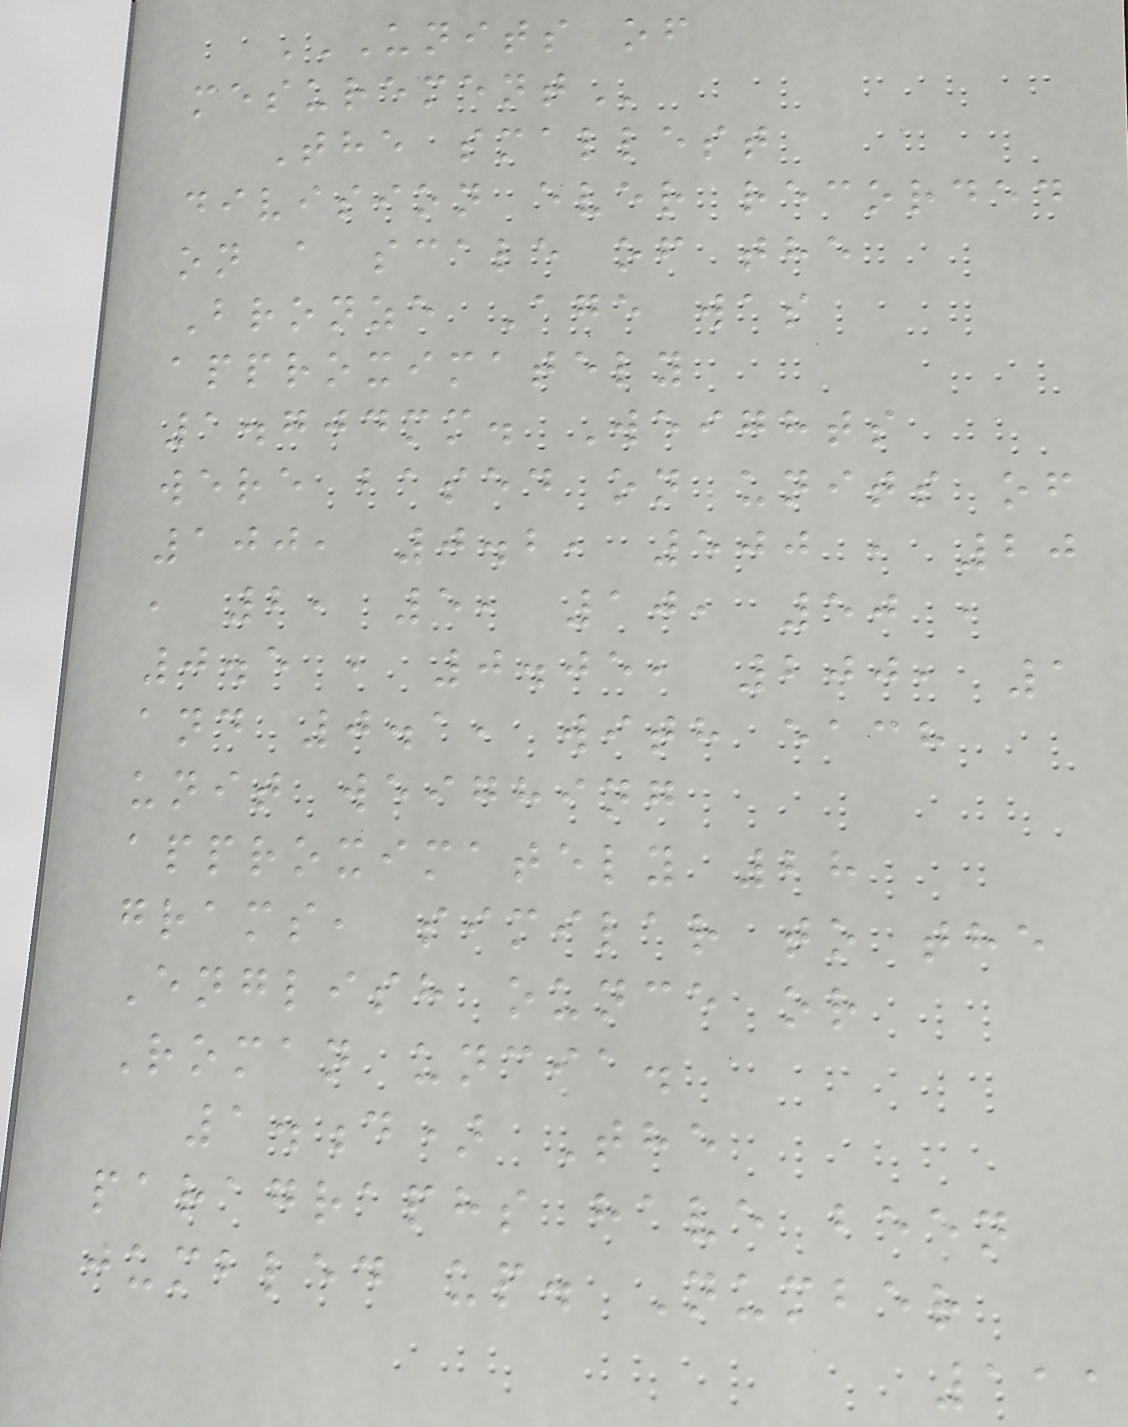UNITS OF
MESUREMENT
The smallest
division ever recorded
on a scale of the
Bronze Age was
approximately
1.704mm. Weights
were based on units of
100, 0.2, 500 , 20
, 2, 5, 10, 50 ,
0.5 , 0.05, 200, 1
and 0.1, with each
unit weighing
approximately 28
grams, similar to the
English ounce or
Roman uncia.
1.d) The
paragraphs have been
jumbled up. Number
111
